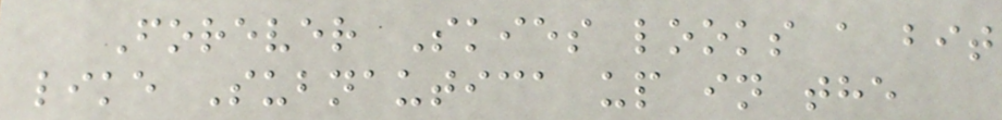Forever Skies looks a bit
like Subnautica up in the
